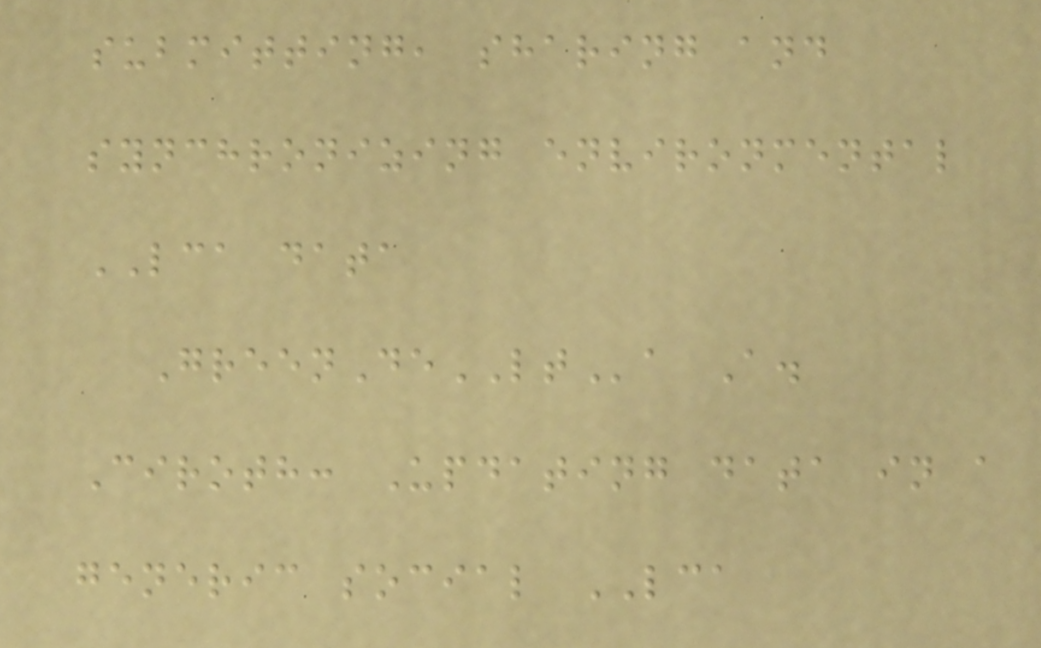submitting, sharing and
synchronizing environmental
LCA data
GreenDeLTa A.
Ciroth: Updating data in a
generic social LCA
